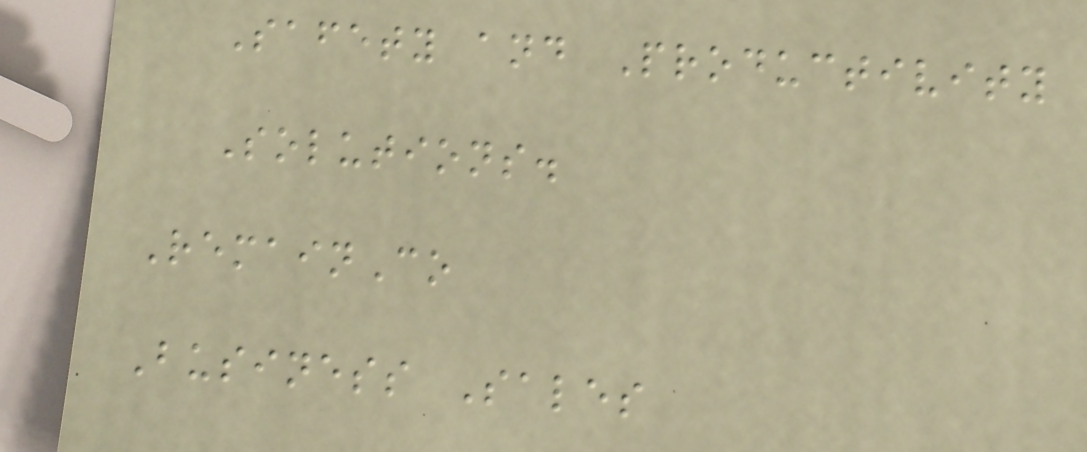Safety and Productivity
Solutions.
RemainCo
Business Sales
